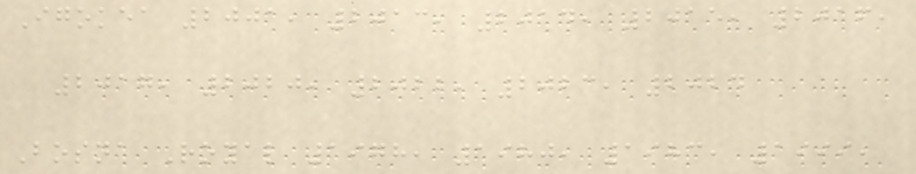Igokea 2001, 2013, 2014, 2015, 2016,
2017, 2020, 2022, 2023, 2024
Bosna Royal 1978, 1980, 1983, 1999,
